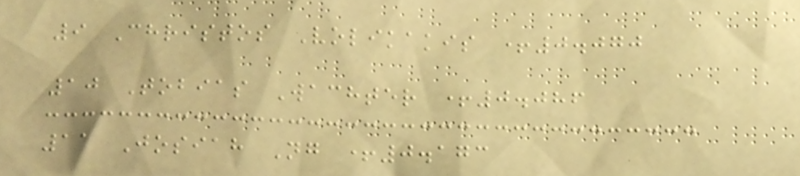9 Christos Volikakis +0.070
10 Tobias Wachter +0.086
11 Josiah Ng +0.173
